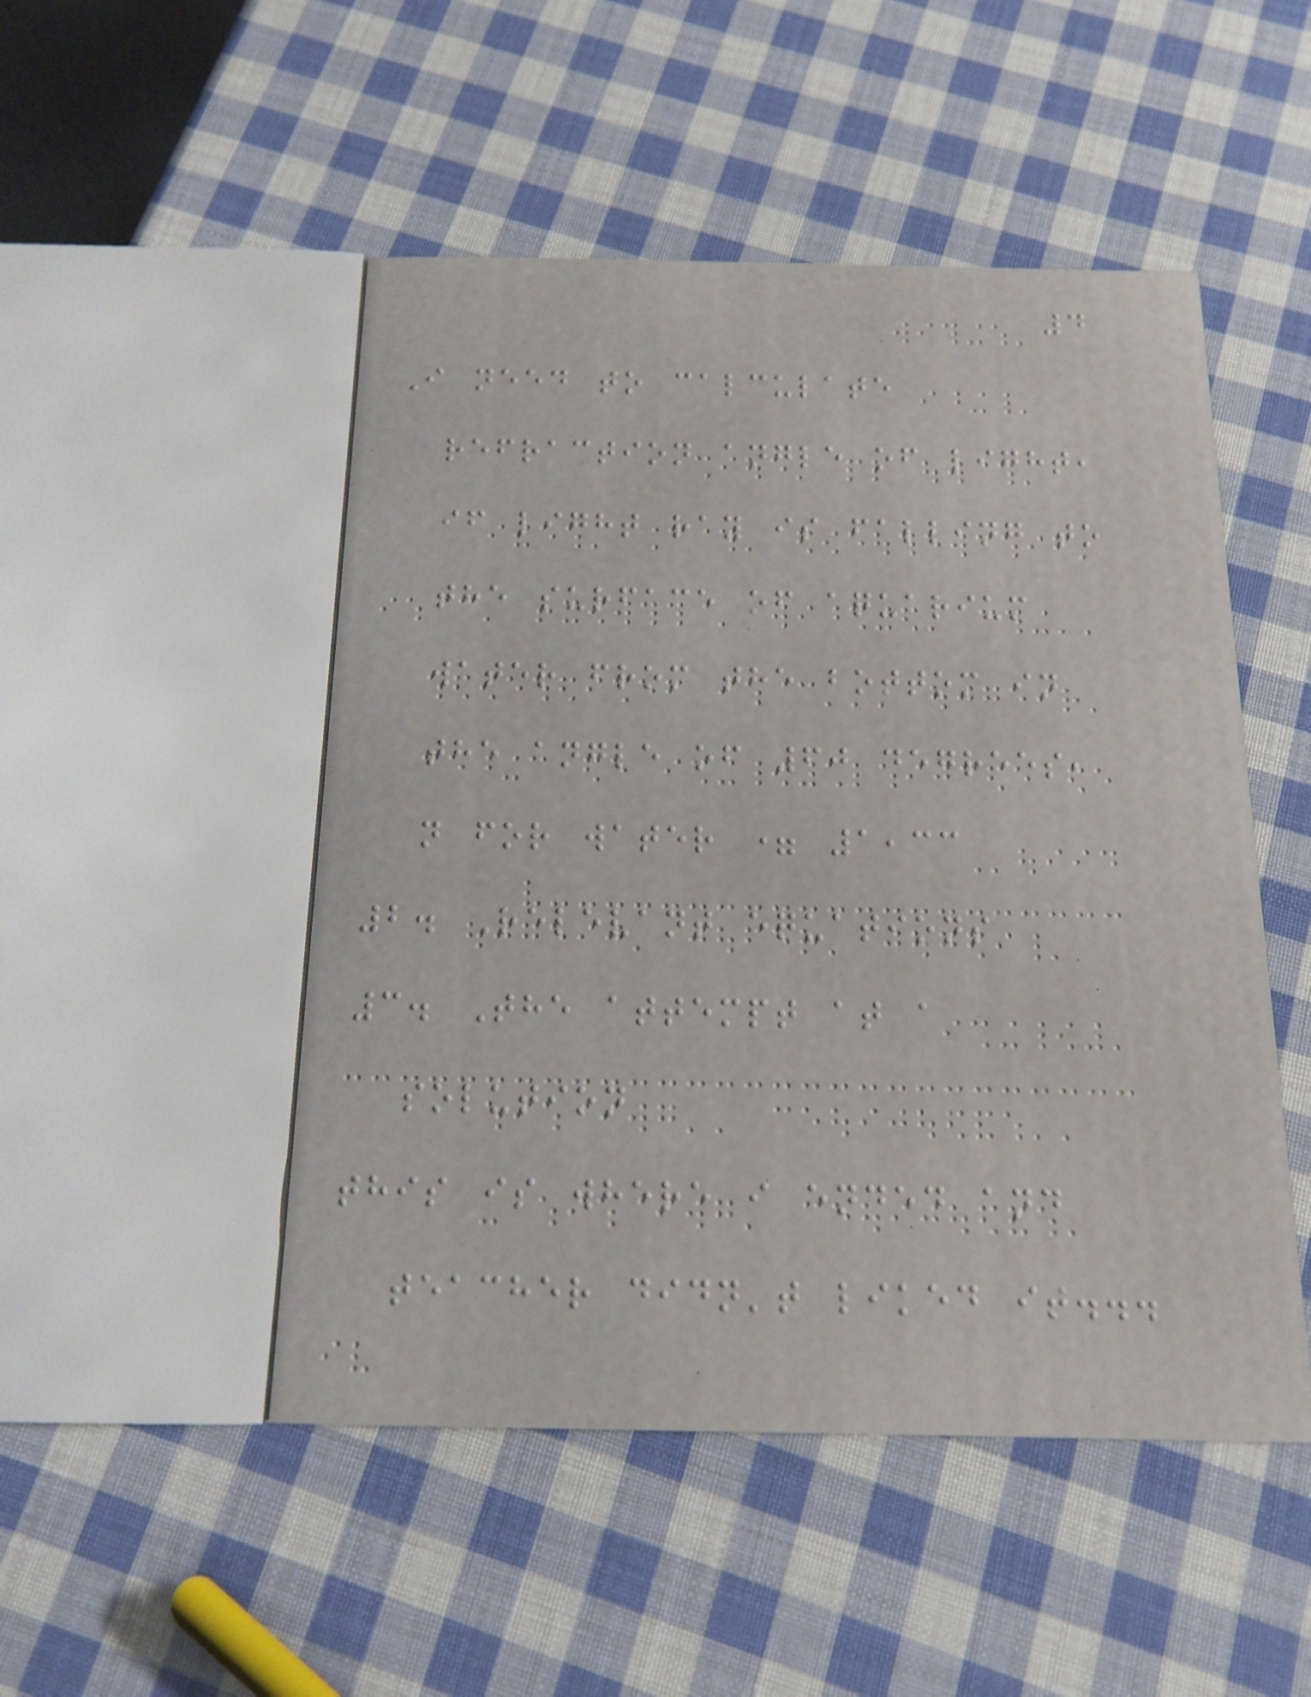4
I need to calculate
refraction angle of light,
if light ray is falling to
the surface of aquarium
water from the bottom in
the angle of 60 degrees,
n for water = 1,33
2. Relevant equations
3. The attempt at a
solution
this is where i ended and
teacher didn't liked it...
